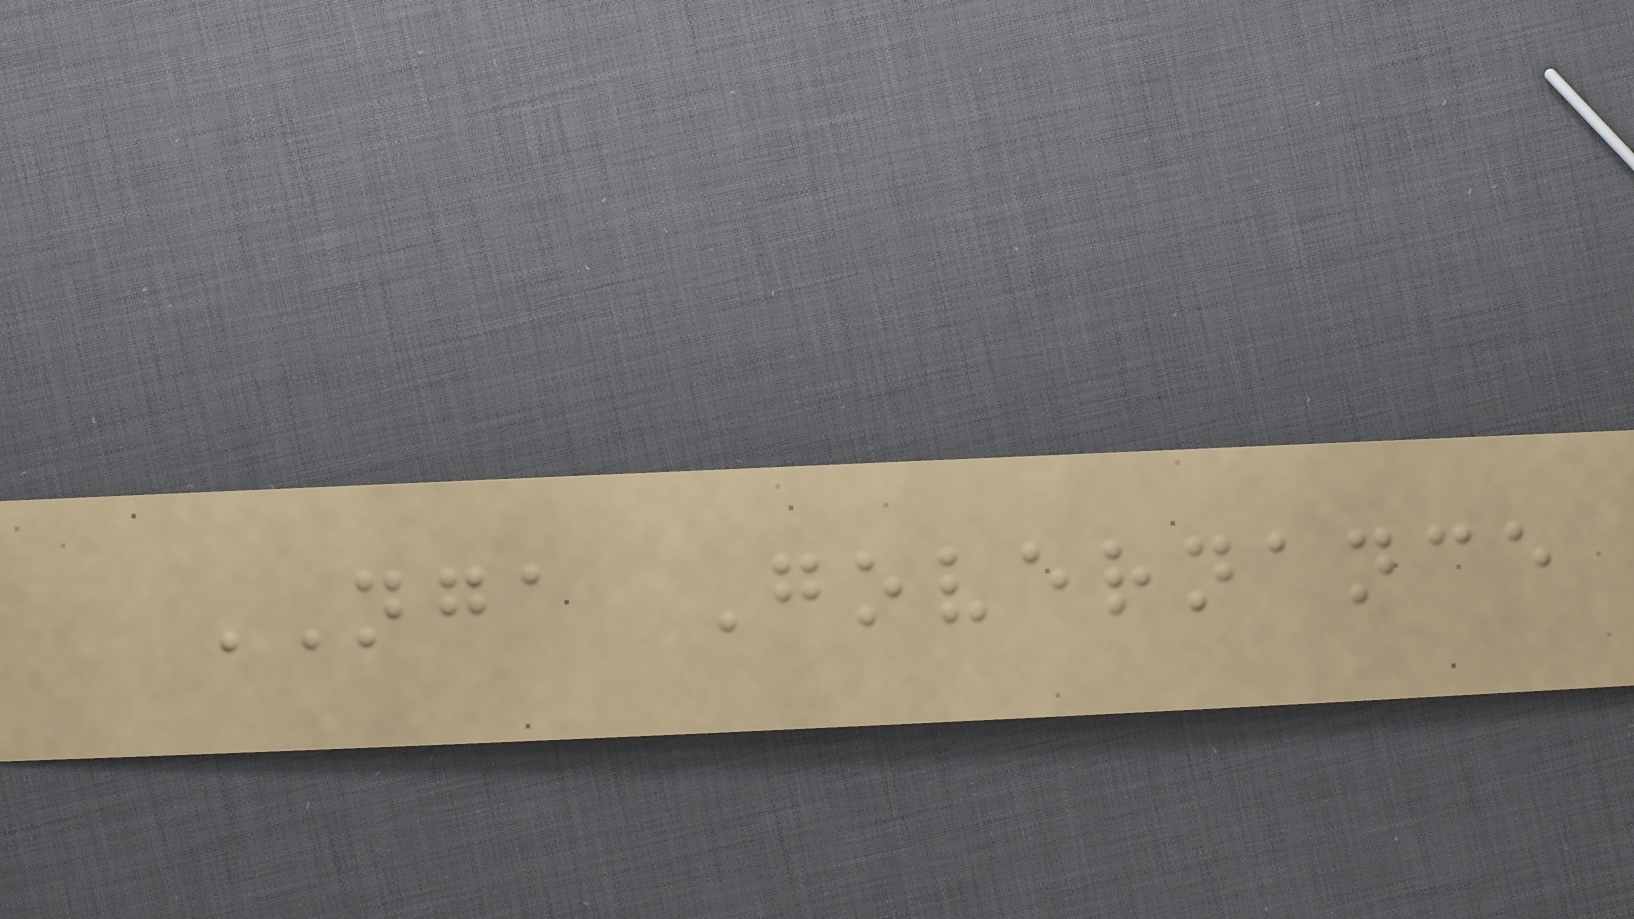NGA Governance
